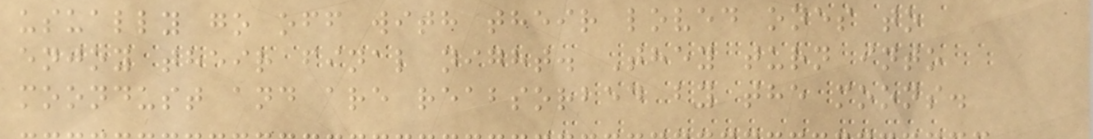usually go off with their loved ones to
enjoy their final night. They turn into
moondust and are reabsorbed by the moons.
